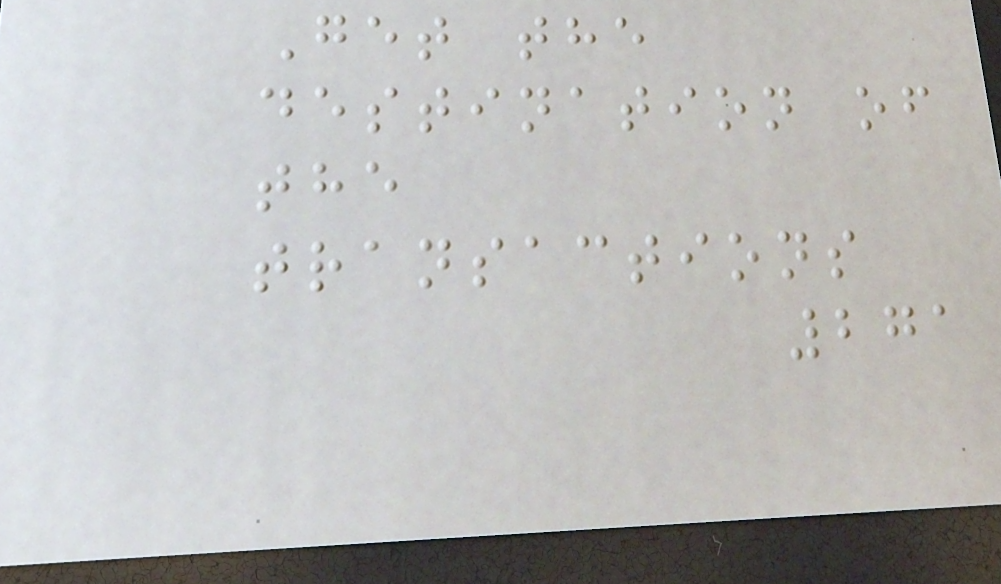Get the
destination of
the
transactions
271
